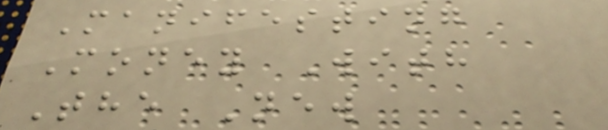Manifesting
Money With
The New
